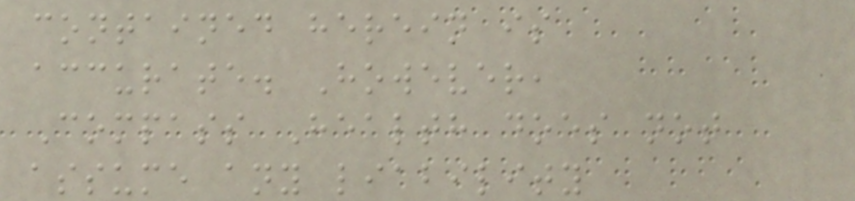contained herein is
accurate. However,
Compass Health does not
assume any liability
